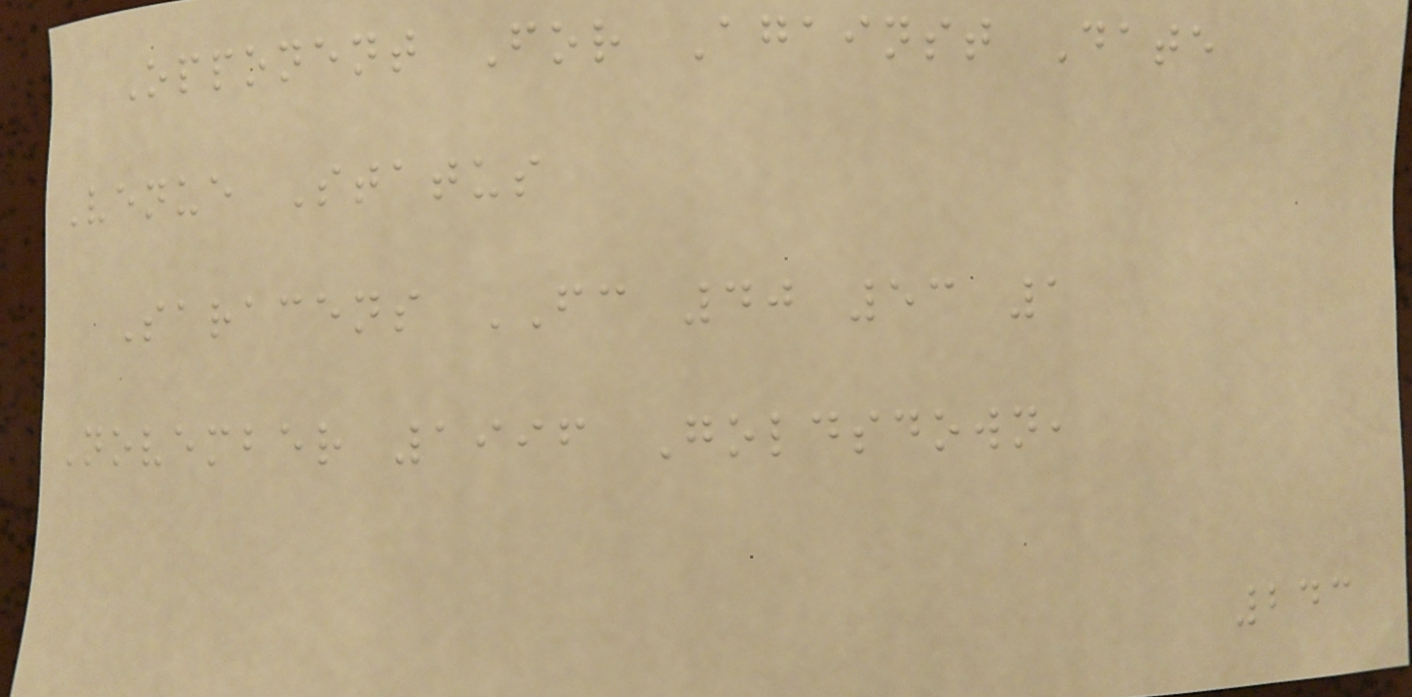Opponent For Against Date
Venue Status
Saracens FC 40 53 1
November 1996 Goldsdown,
243
